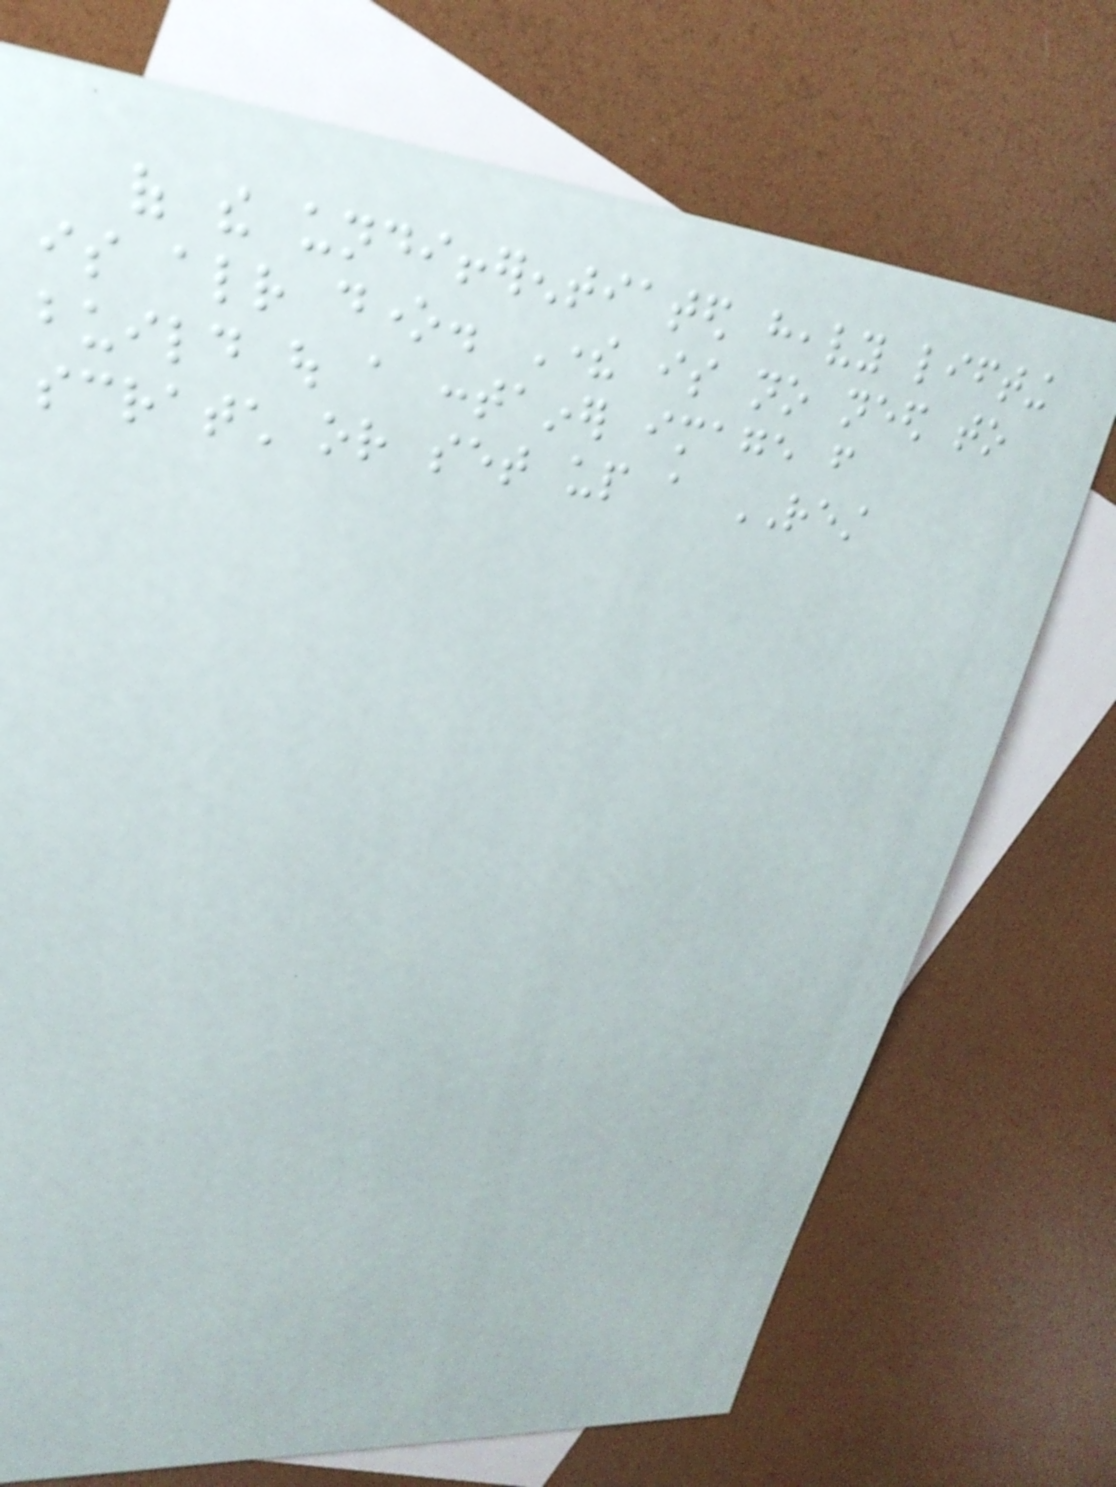of the undifferentiated heavy lifting
is already done. There is no need to
build out a container image from
scratch or set up a REST
